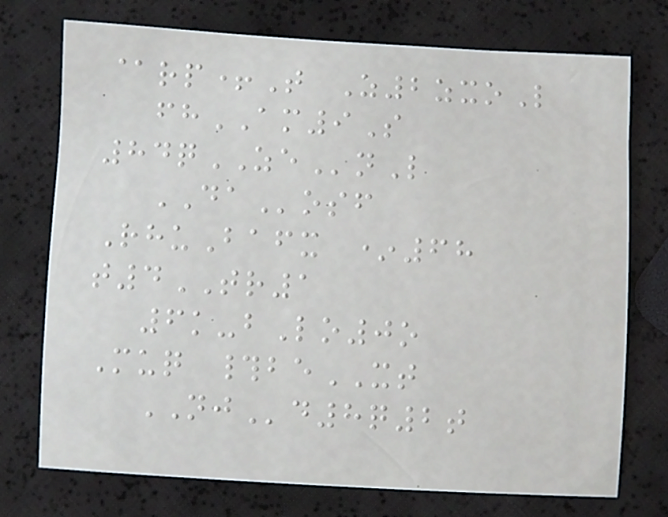@rp+T Z2zxoL
fhAM9S
84qZEnL
DAosf
RhuBafx *68
t4TR1
6k-bLo0o
Muq #beXT
NJd8q2t
